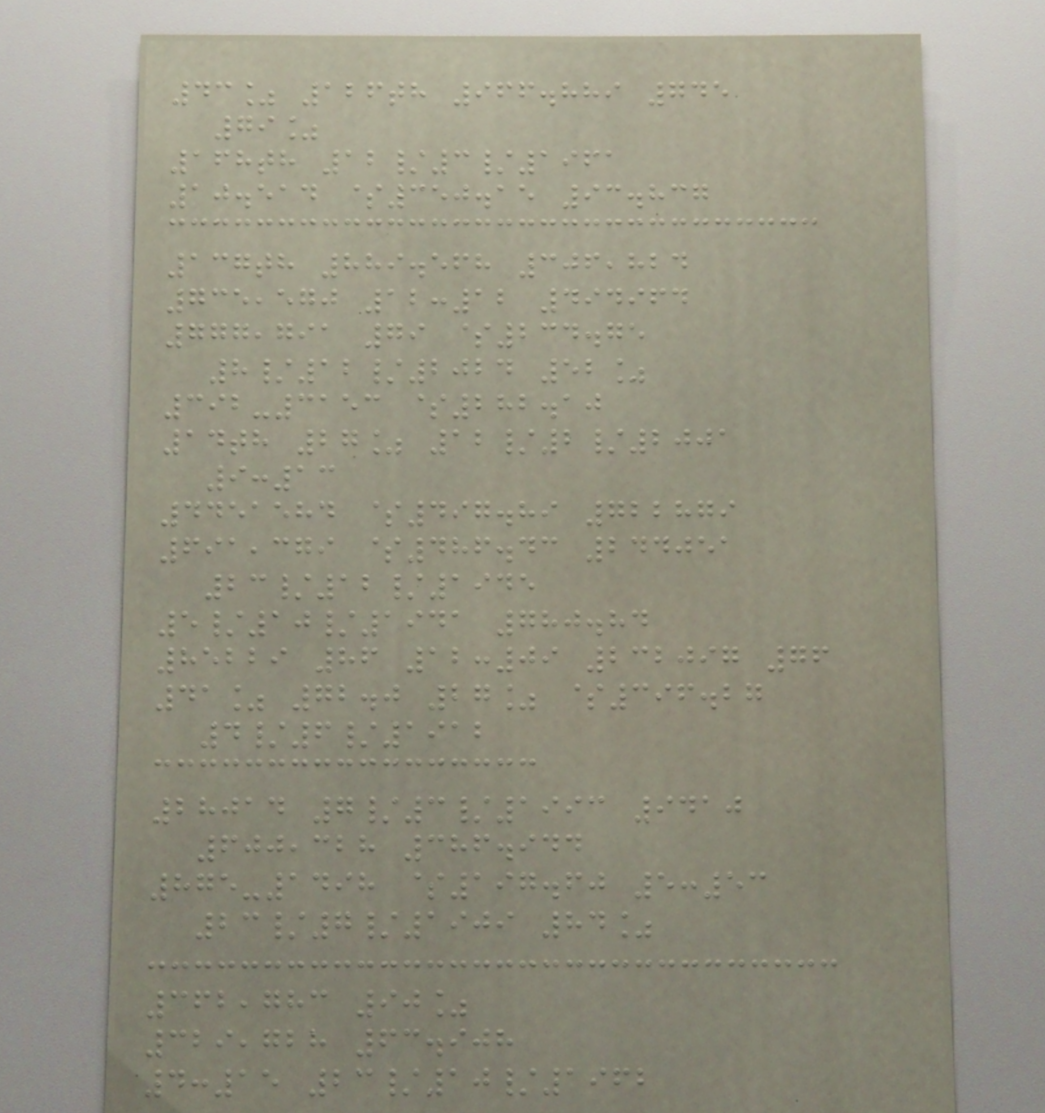43% 126th 966.889 745
79%
168th 12/3/1961
10.514 $350.15 93.837
137th 889.568 306,824
735,570 12:12 494964
777,791 79 $234.75
8/12/2024 52%
392-3153 $282.10
14th 27% 12/2/2001
9:13
4451584 $497.89 722879
691,379 $486.43 244051
23/12/1945
5/10/1941 780.84
85229 86 12:09 232097 76
41% 72.0 27% $396.27
4/6/1912
28014 7/3/1993 9410
600,328 386.944
875-1498 $197.60 5:53
23/7/1909 84%
362,783 90%
329,728 63.908
4:15 23/10/1962
